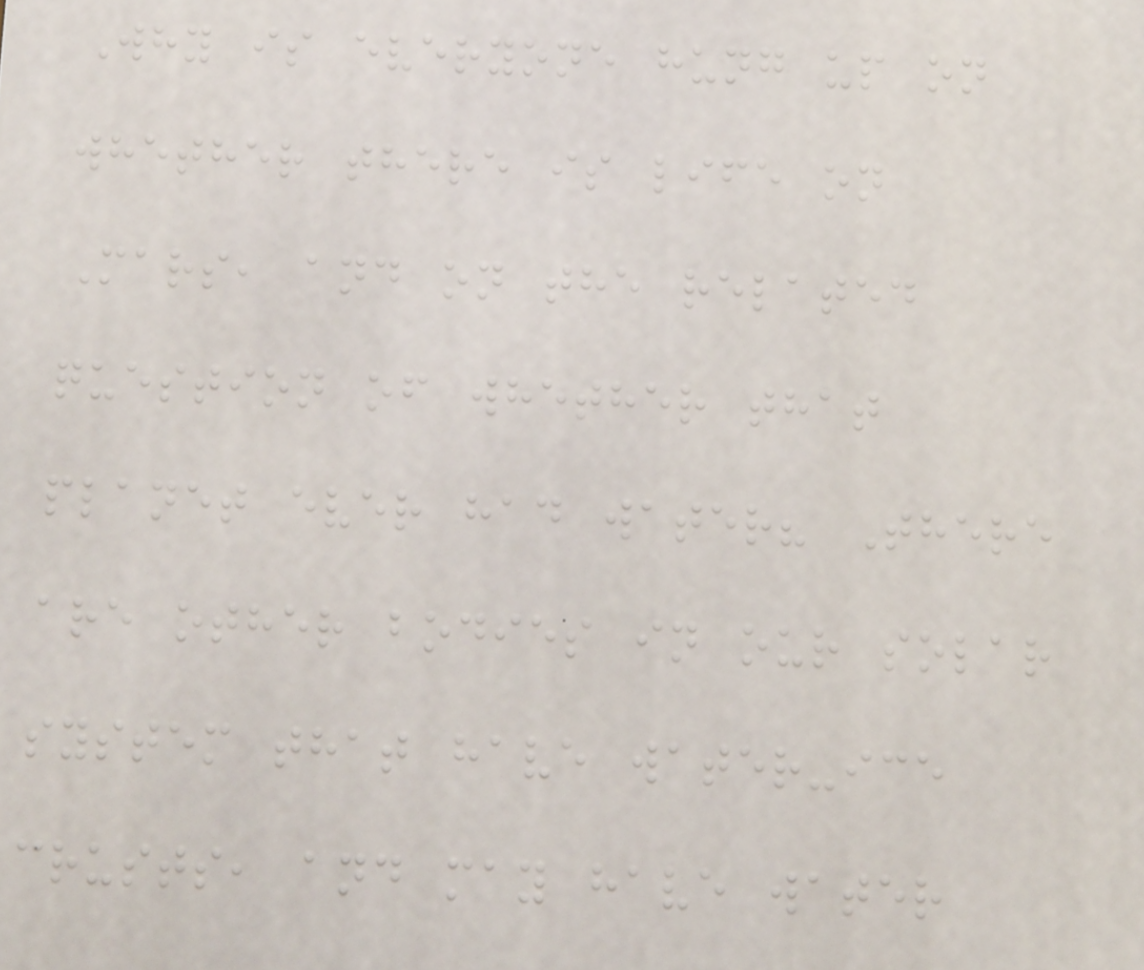Why is everyone hung up on
whether there is life on
Mars, and on the related
question of whether that
planet ever had water? There
are other bodies in our solar
system that have water-ice
crusts, and may have water
